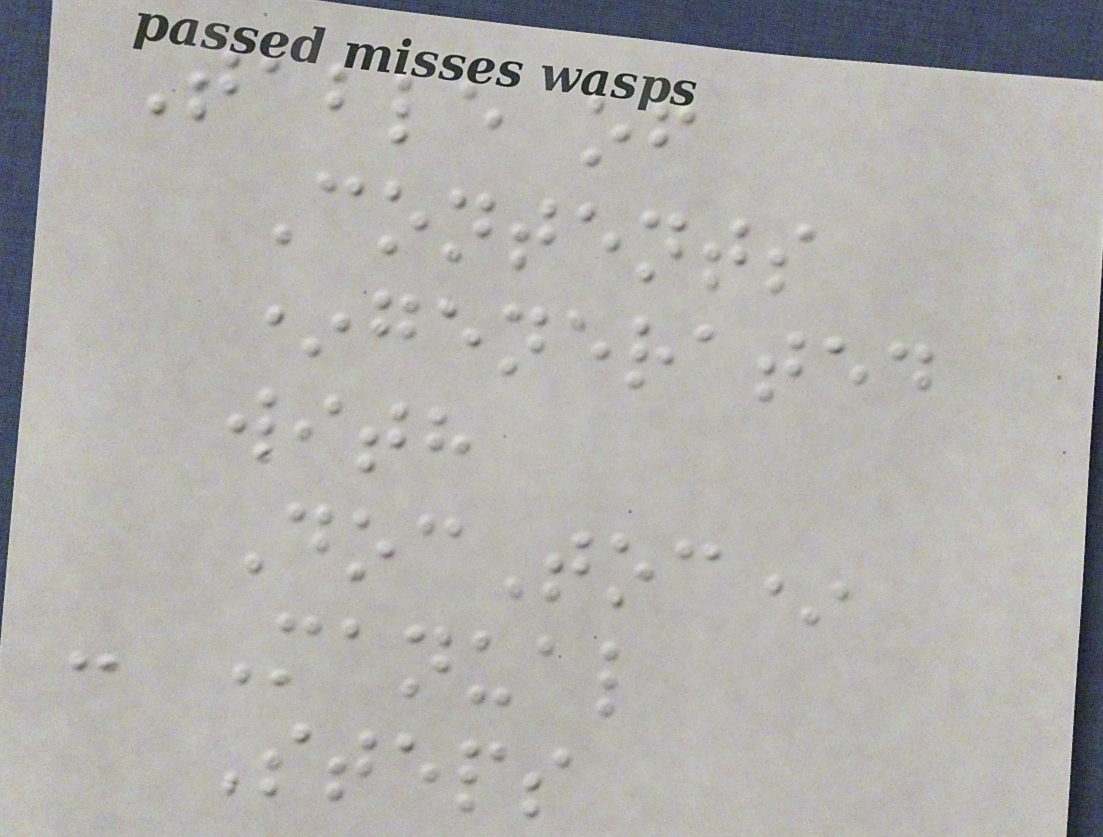Table of
Contents
*generated
with
DocToc*
- Manual
Steps
